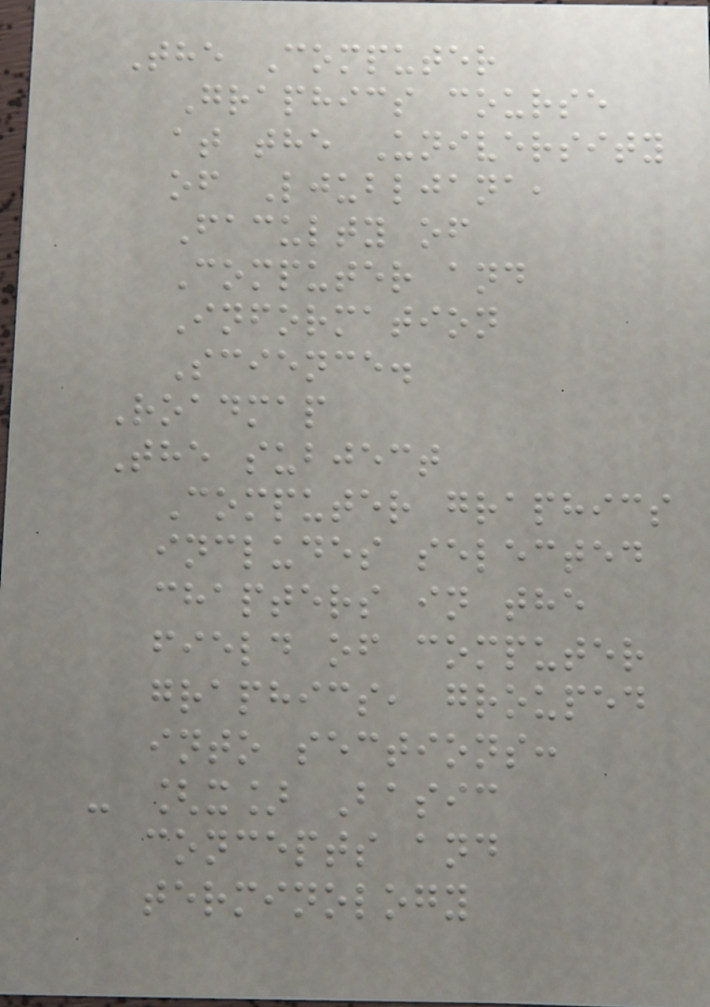The Computer
Graphics course
at the University
of Ljubljana,
Faculty of
Computer and
Information
Science.
Roadmap
The subject
Computer graphics
includes selected
chapters in the
field of computer
graphics, grouped
into sections:
- [x] Basic
concepts and
terminology
